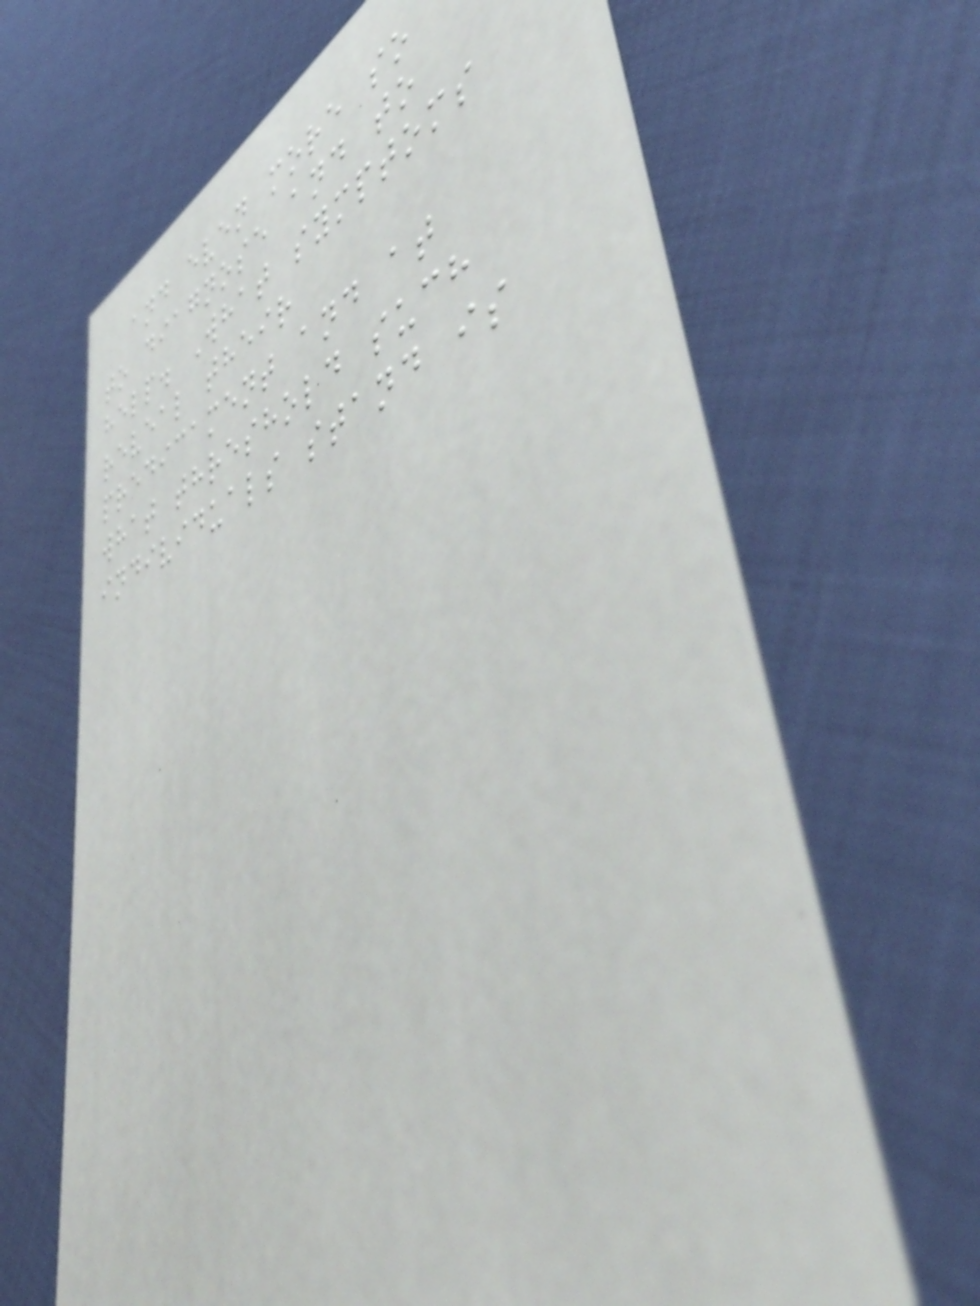and even more so
to diagnose and to
help. What symptoms
reveal their
predicament and at
what threshold such
individuals stand is
